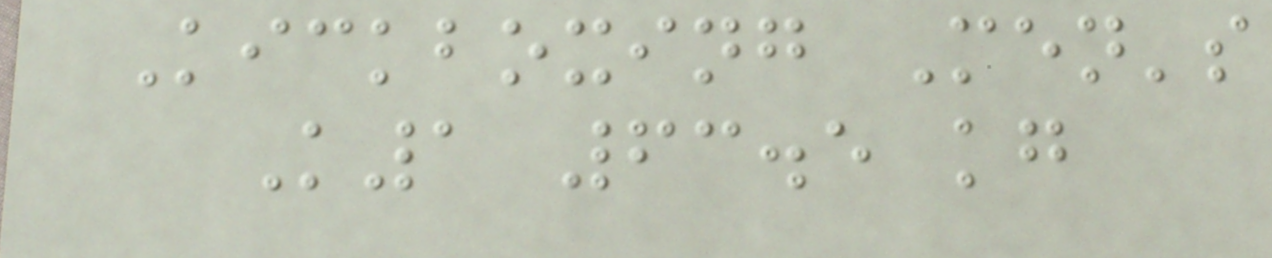Kickboxing Men's
K1 63.5 kg
